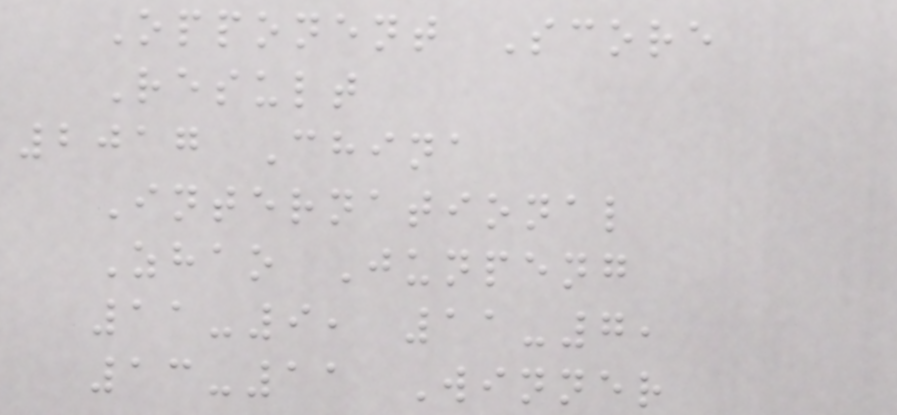Opponent Score
Result
2017 China
International
Zhao Junpeng
11-9, 11-7,
13-11 Winner
